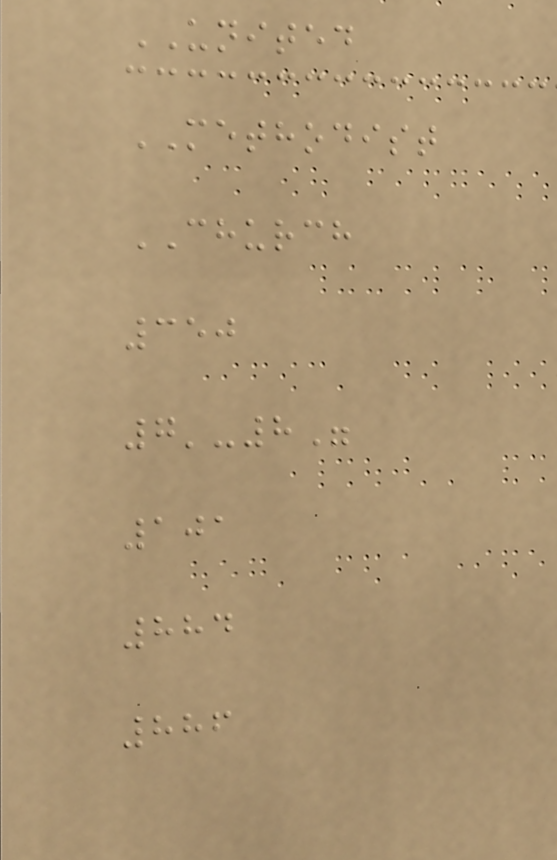UNITED
METHODIST
CHURCH
350
7'-8"
101
884
886
